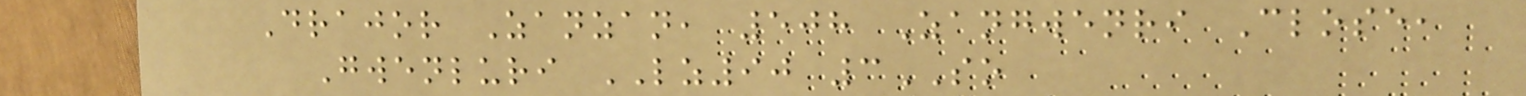Drajor Zanzan, 508 Zangwenri Close,
Gwenluri LZ90 3SO
